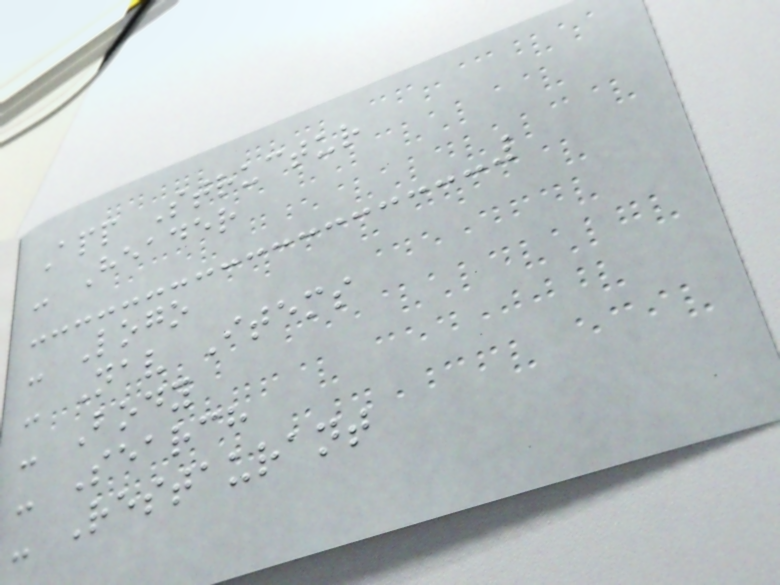App Structur
- Header
- Logo
- Nav Items
- Body
- Search
- Restaurant
